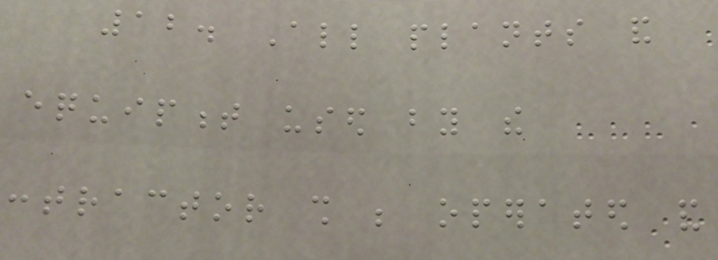12. All plants and
equipment used by the
contractor shall be operated and
